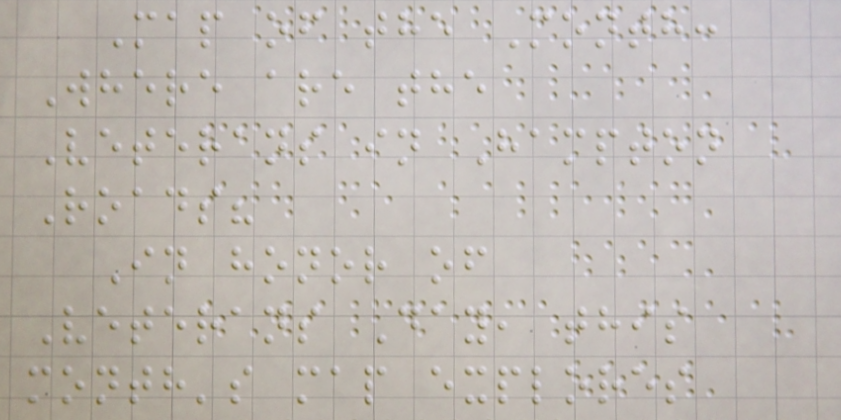Map of the Month:
Where are the
Veterans in Hampton
Roads?
In honor of
Veterans Day, this
month's map explores
